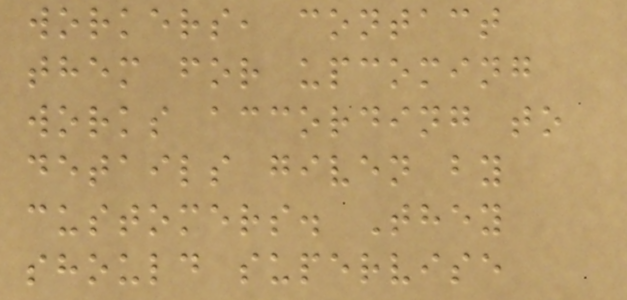workers, contact
them for upcoming
works according to
details given by
customers. They
should supervise
